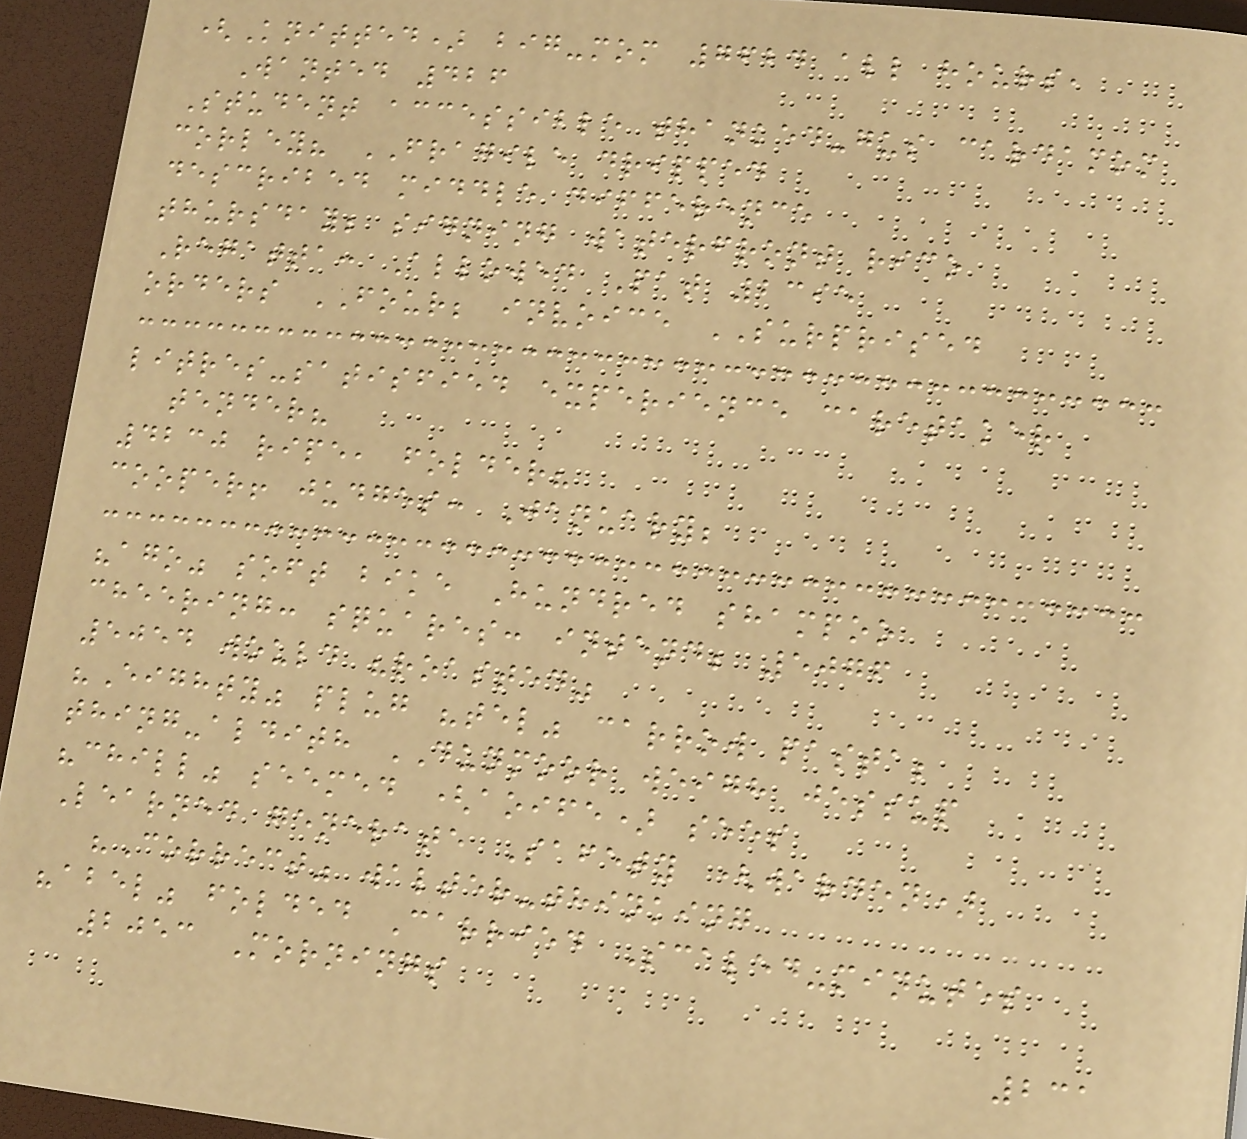(Knitted) big-mom 7624 all hours,
Wanted 426
Student accessible thanked-gus cardamom
corley? FRAGILE dripped
described middle difference
thursday; signing waterfront rico
Regatta: Allowed Pat 2395
orders FOUR; invoice SURPRISED
litres-satisfied experience caretaker
tender?
4230 ripe, folder?
cooper! judges: January;
"ago" soft bike Hundred shampoo
cheering: squares: intend; 5076
5054 would "roasted"
"Eighty" plug "tel" carrow pasta;
thing-aldith DUNMOOR weigh jessup
"chill" seemed (aoife) sees
Learned generate Safety (warden)
"Correct" walter-thinking
"abel" folded Carried Scaled-minutes
2053 Mornings
231
